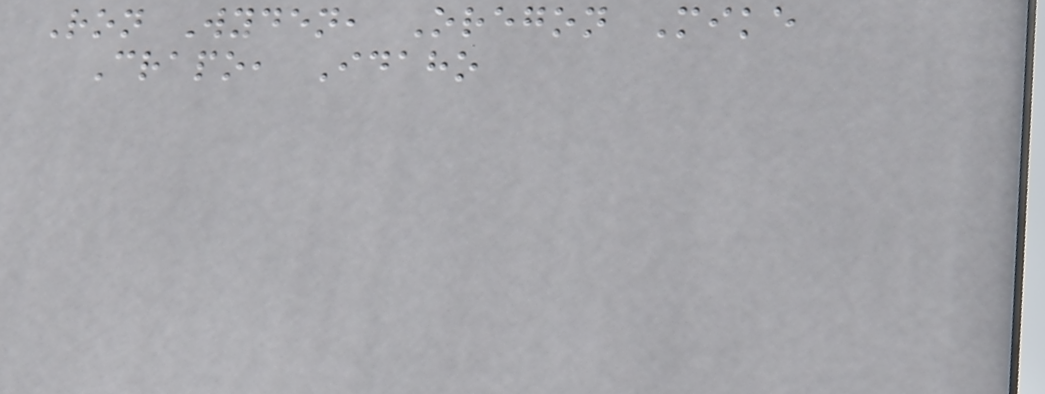Ron Wyden, Oregon Mike
Crapo, Idaho
